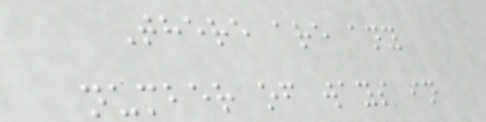There are any
number of ways in
